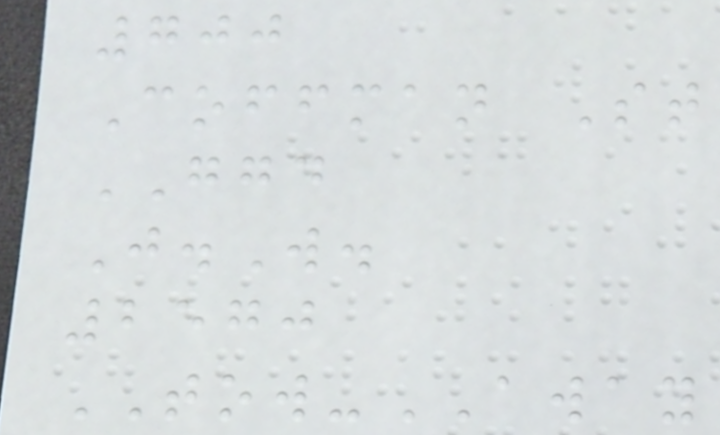700
Coffman St
GGD
J.W.
2570
TOW-AWAY
